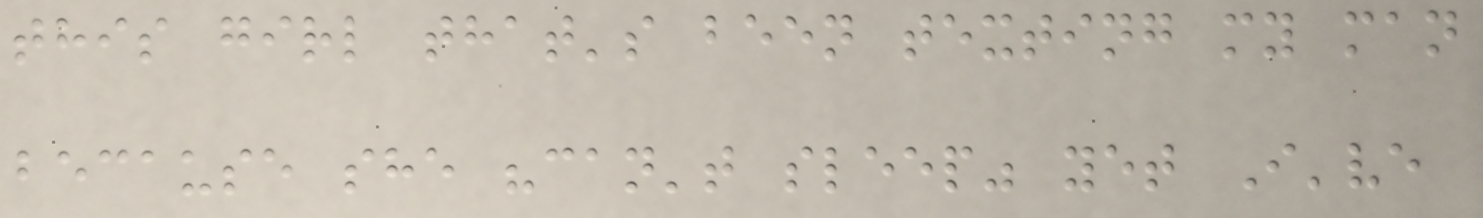this girl that's been texting my man
because she "can't sleep" yet I've
